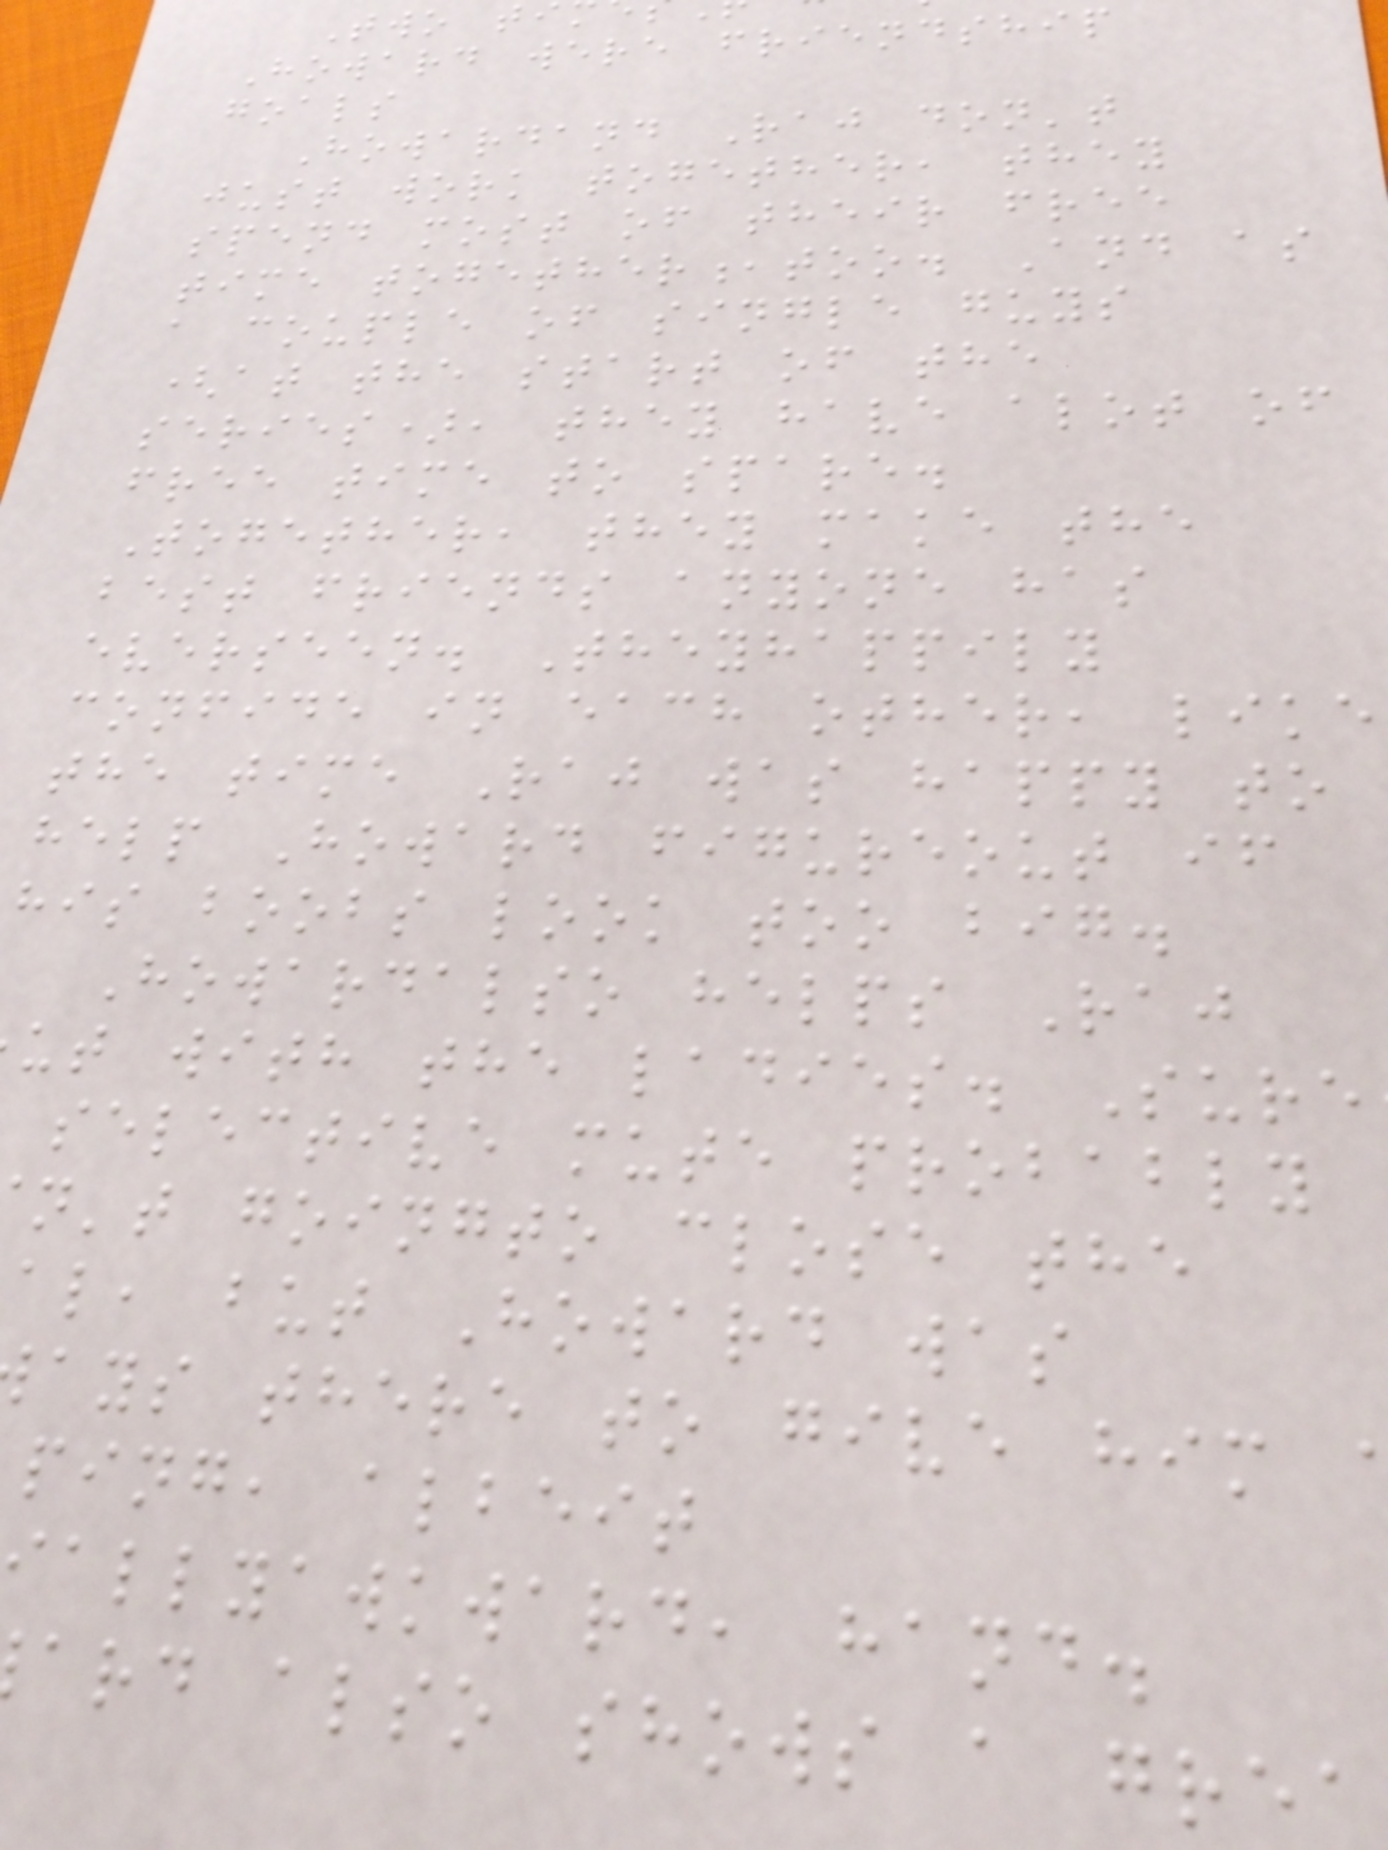Two ti
Howard were friendship
goals
Howardand Raj don't
just work together, they
spend most of their free
time together,too. And as
a couple of single guys
(at the start of the
series), they have alot of
free time to spare.
Together, they make the
best friends anyone has
everseen. Theyhappily
confide in each other, like
the time Raj was happy to
help Howard figureout if
his boobs look too big.
Howardalso helps Raj
ut with the ladies. Sure
selective mute probably
n't goingto close the
al, but Howard was
ays there to give him
ping, albeit
allyawkward, hand.
ard also shows a grea
